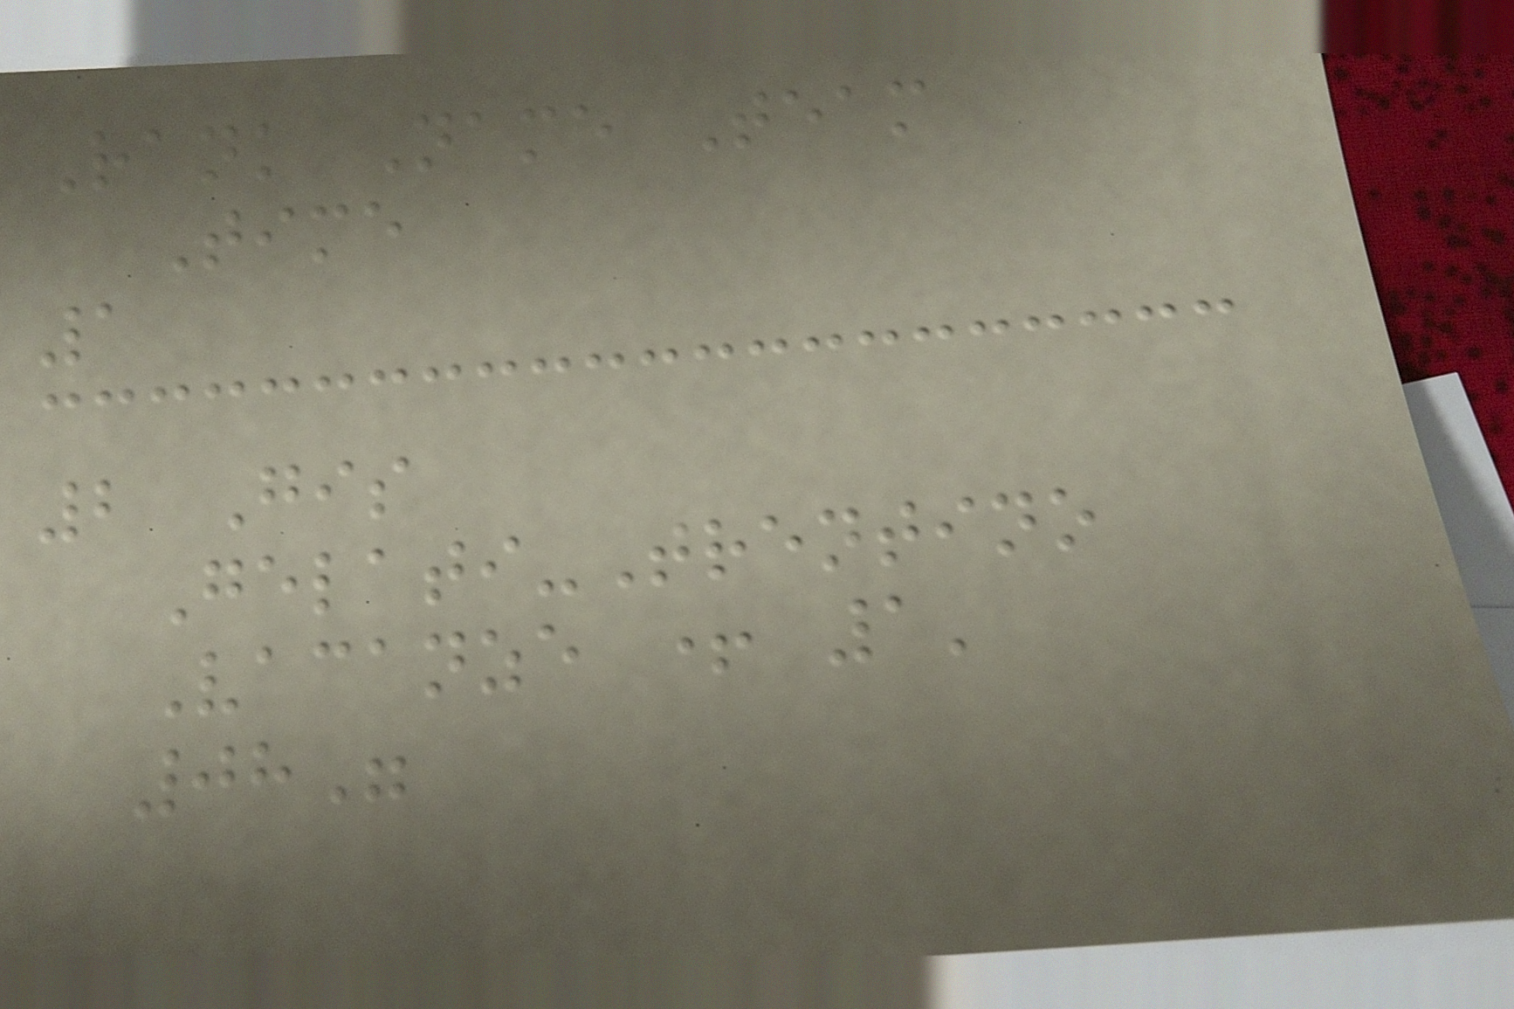Rank Name Team
Time
1
2 Gis
Gelati-Trentino
Vacanze + 1'
08"
